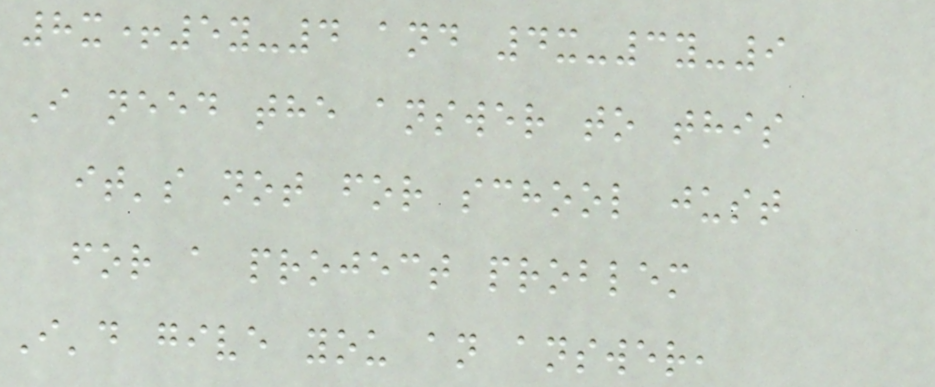8x+5y-4 and 4x-3y-9
I need the answer to this
it's not for school just
for a project problem
I'd give you an answer,
